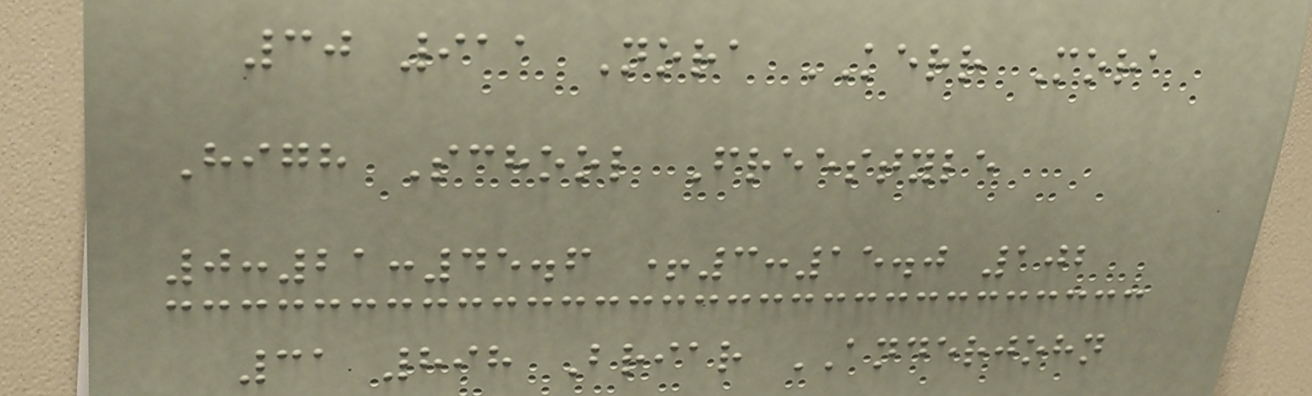30 911 Nora KERR Mora
High School Freestyle
0:21:45.6 +3:15.0 102
31 898 Briar ANDERJOHN
